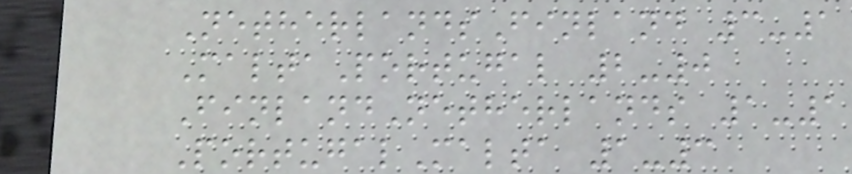NetherlandsFinland 3-1
MaltaPortugal 2-0
FinlandNetherlands 1-1
PortugalMalta 1-3
